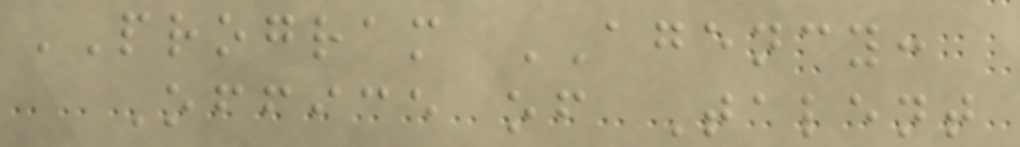PROGRAM AGENCY:
Office of Talent
